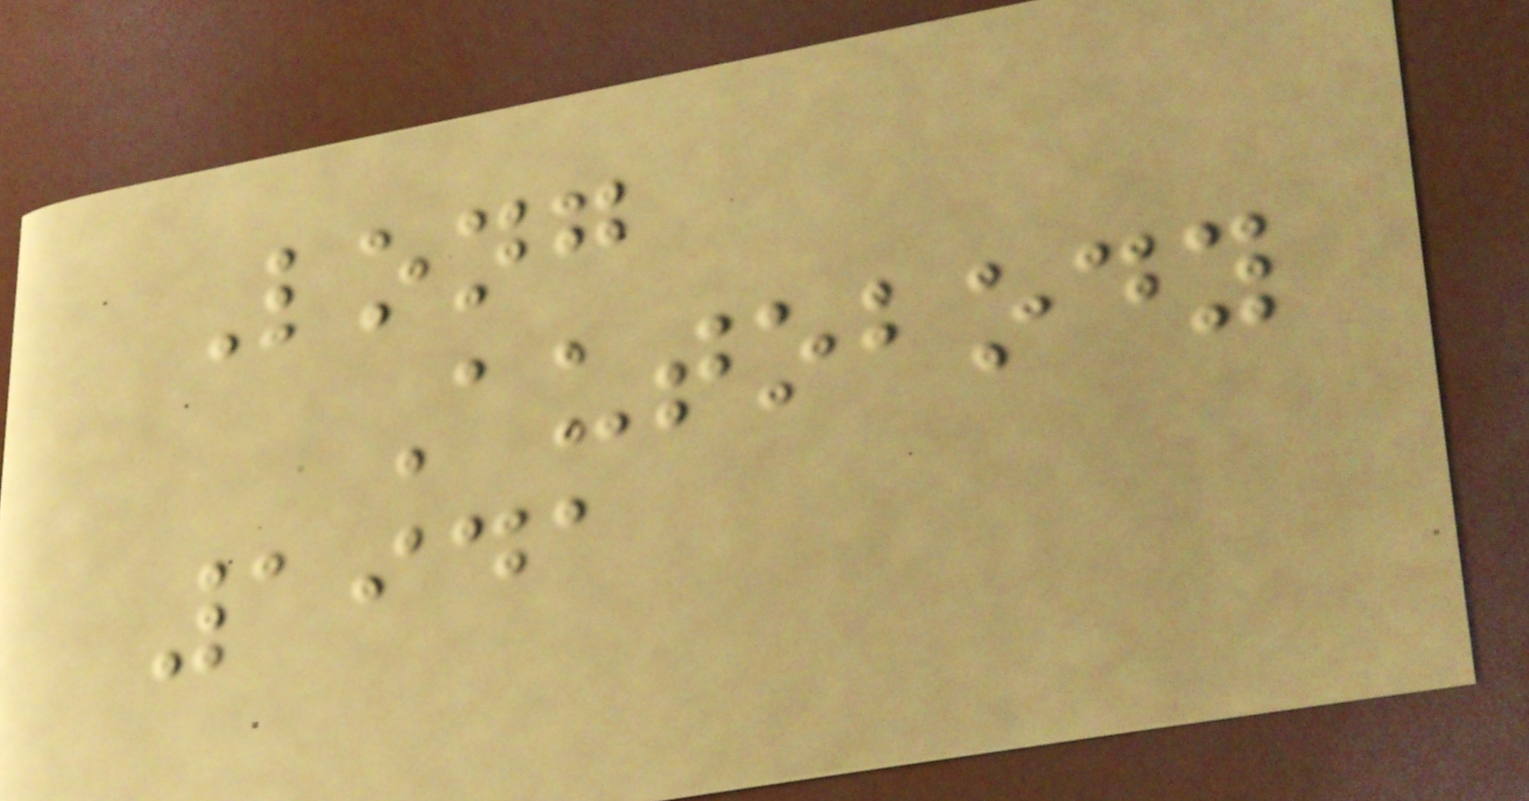Long
Autobody
1941
